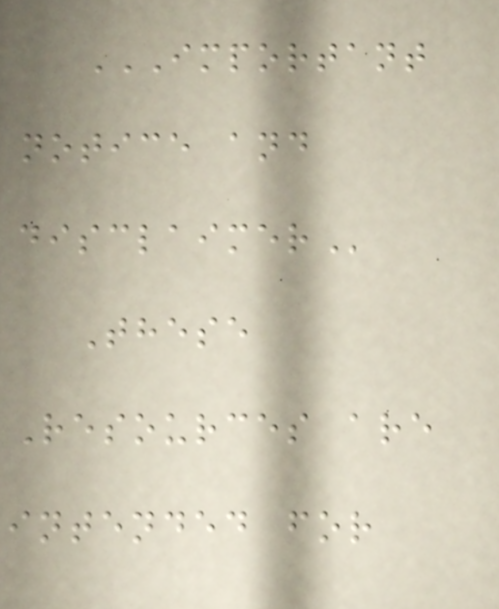IMPORTANT
NOTICE AND
DISCLAIMER
These
Resources are
intended for
